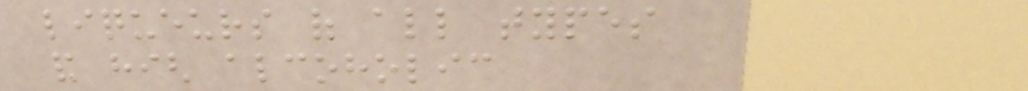liqueurs of all types
and high alcoholic
